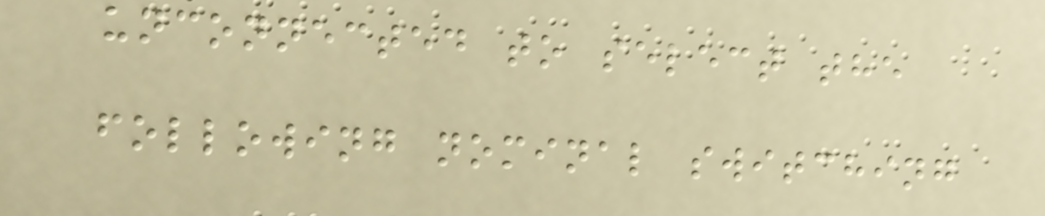unconnected to select the
following nominal switching
